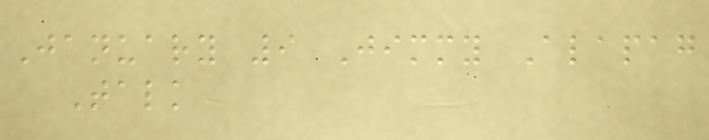January 9 Jimmy Alapag
Talk
